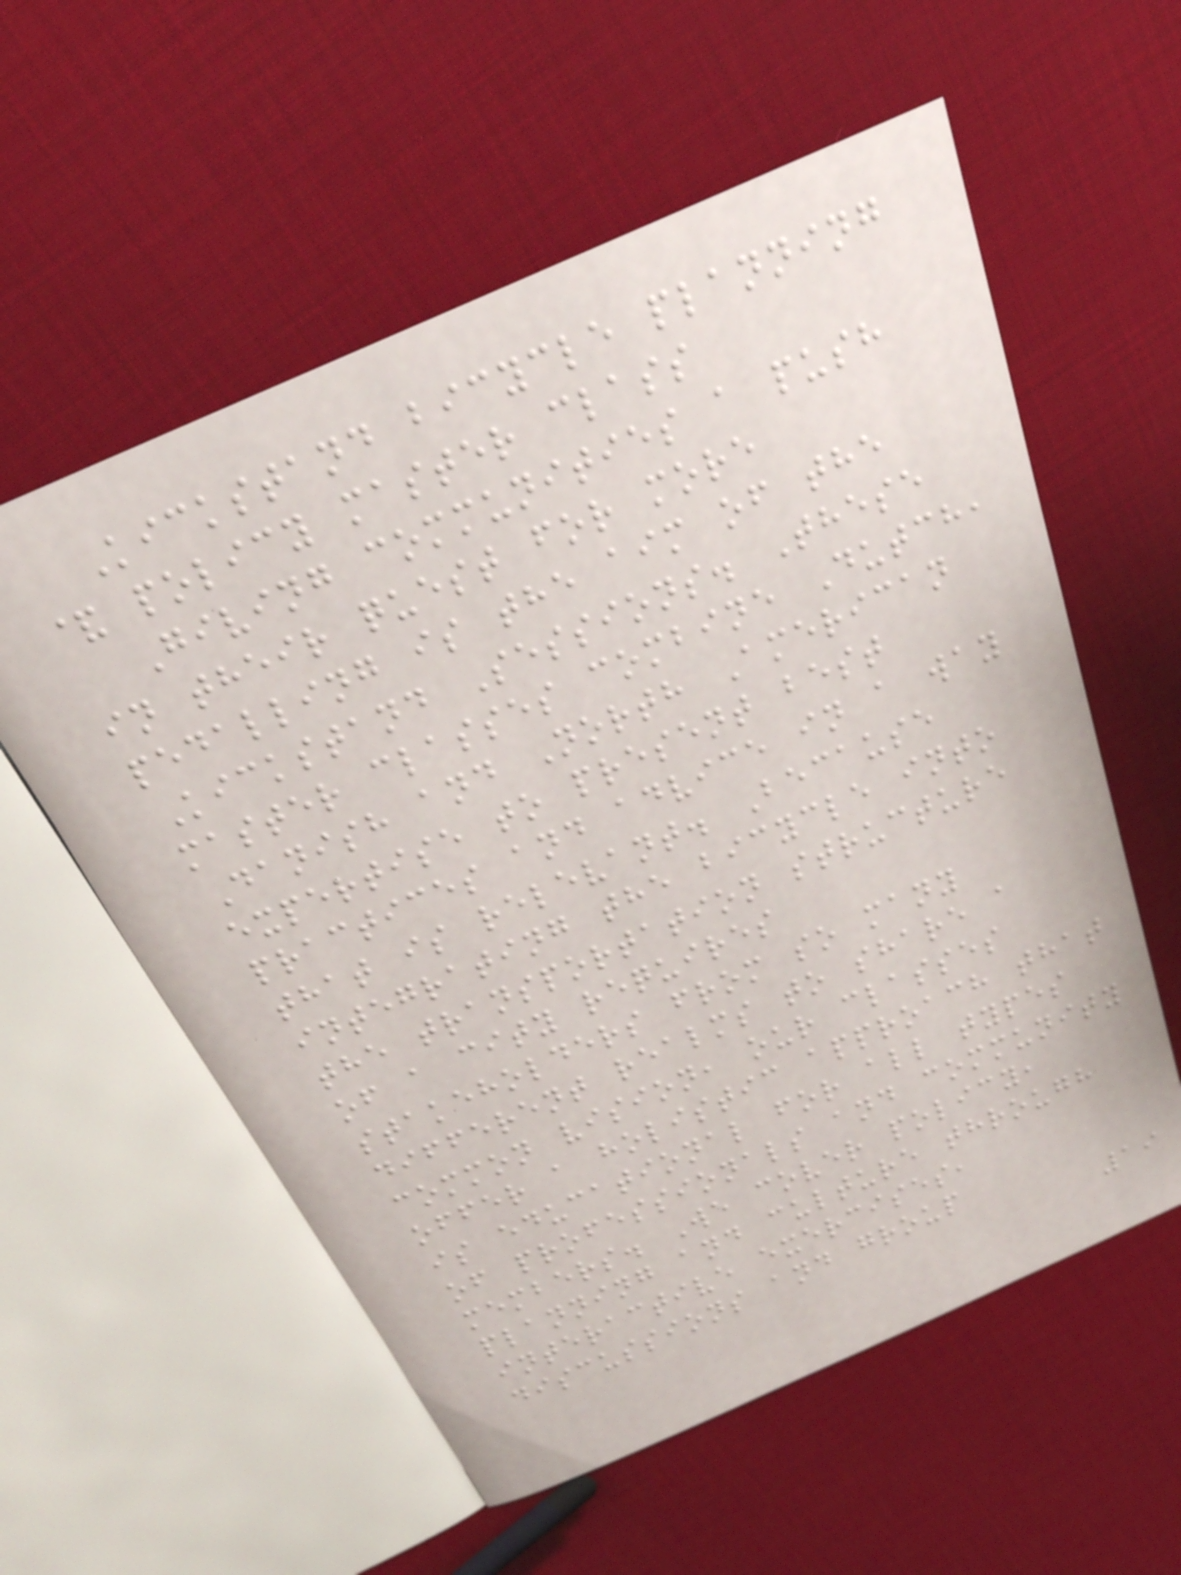Kickstand bicycle planning
& policy master class
Giving communities a push
in their quest for more
pedalling is the aim of the
Kickstand Sessions. These
master classes combine Dutch,
Danish and North American
expertise to present best
practices and advice in a way
that is relevant. Because
integrating the bicycle into
the transportation structure
of a city requires
stakeholders from so many
different realms to share a
common vision, our classes
offer a holistic approach that
is educational for all types
of professionals and community
members. We cover policy,
planning and culture through
interactive exercises,
discussions and group
19
